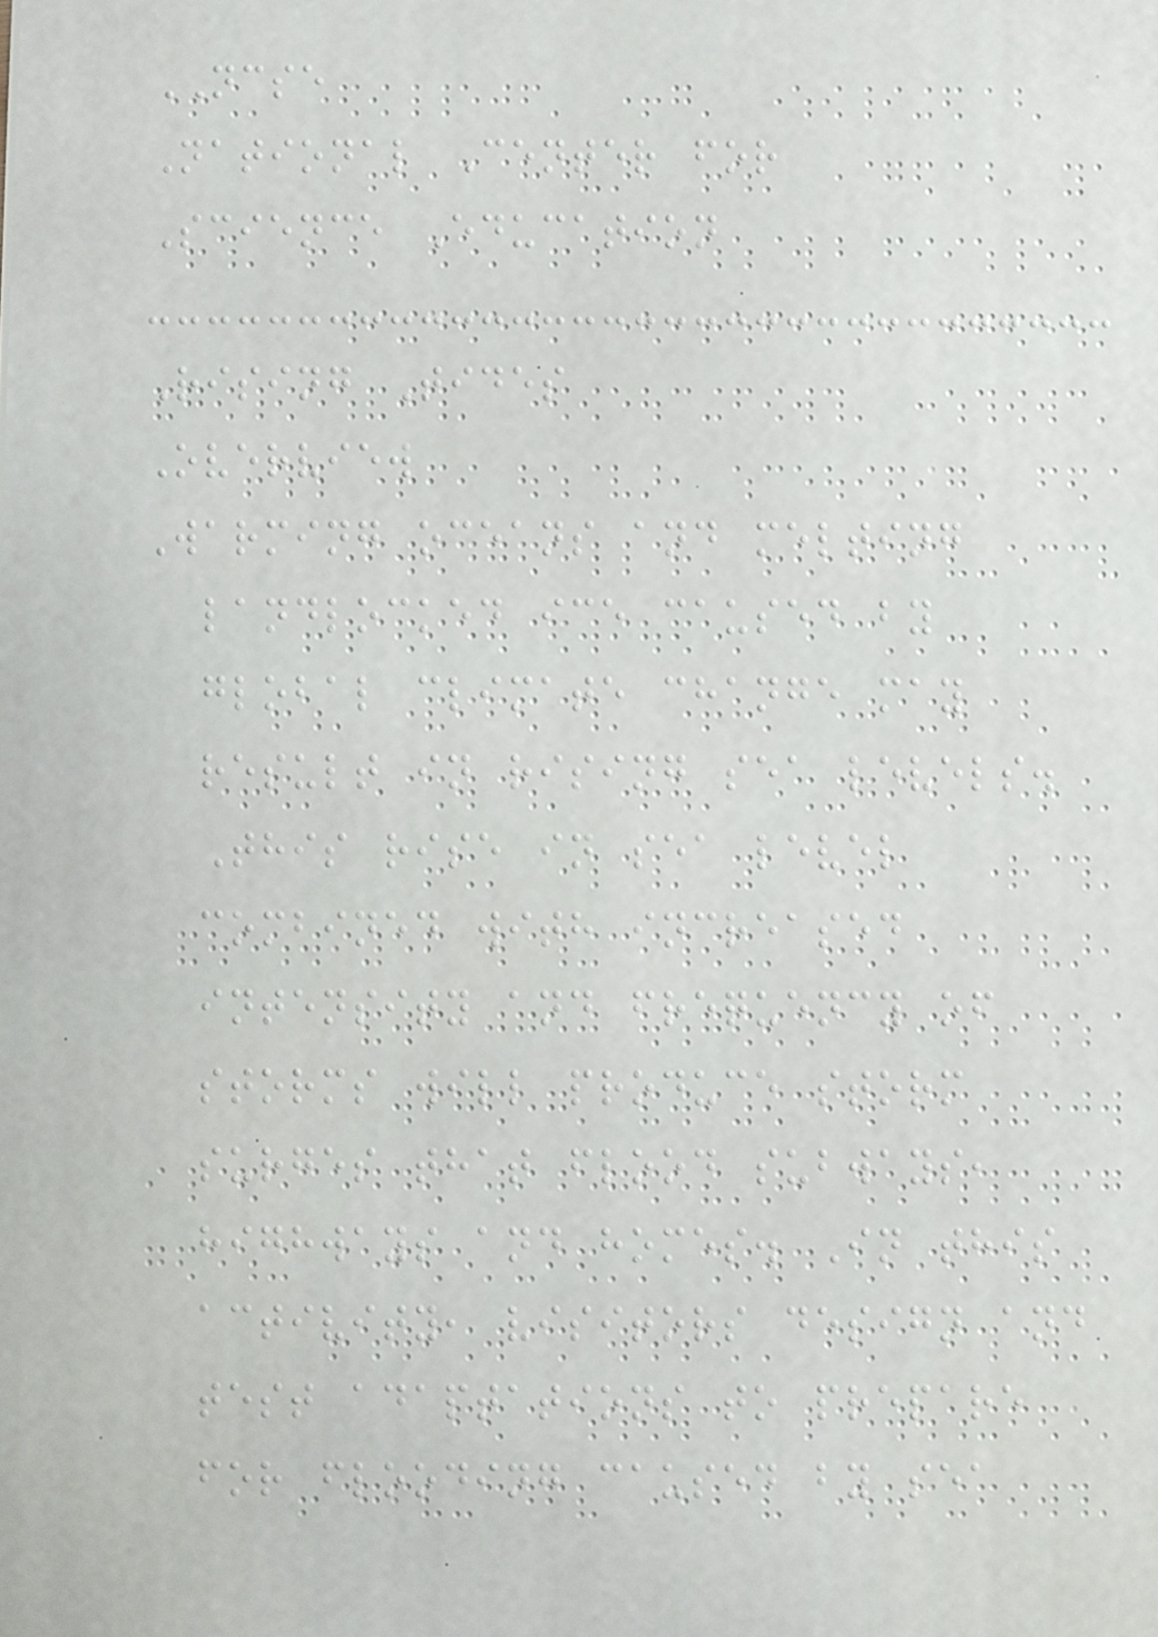NCSE
National Center for
Science Education
Rising Tides
Overview
Warming oceans and melting
landlocked ice caused by
global climate change may
result in rising sea levels.
This rise in sea level
combined with increased
intensity and frequency of
storms will produce storm
surges that flood subways,
highways and homes. In this
activity, visitors design and
test adaptations to prepare
for flooding caused by sea
